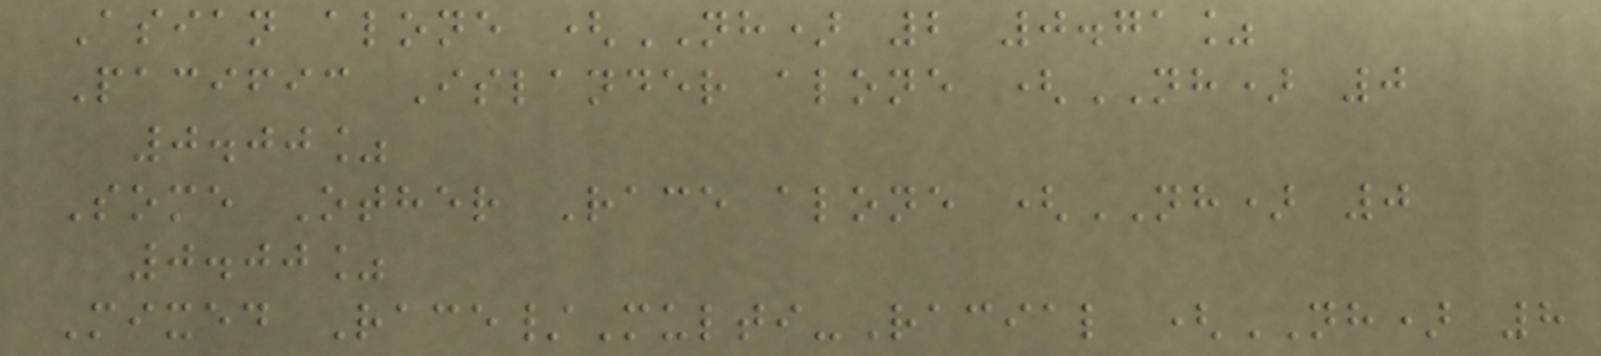Asian alone (NH) 2 0.71%
Pacific Islander alone (NH) 0
0.00%
Some Other Race alone (NH) 0
0.00%
Mixed Race/Multi-Racial (NH) 8
